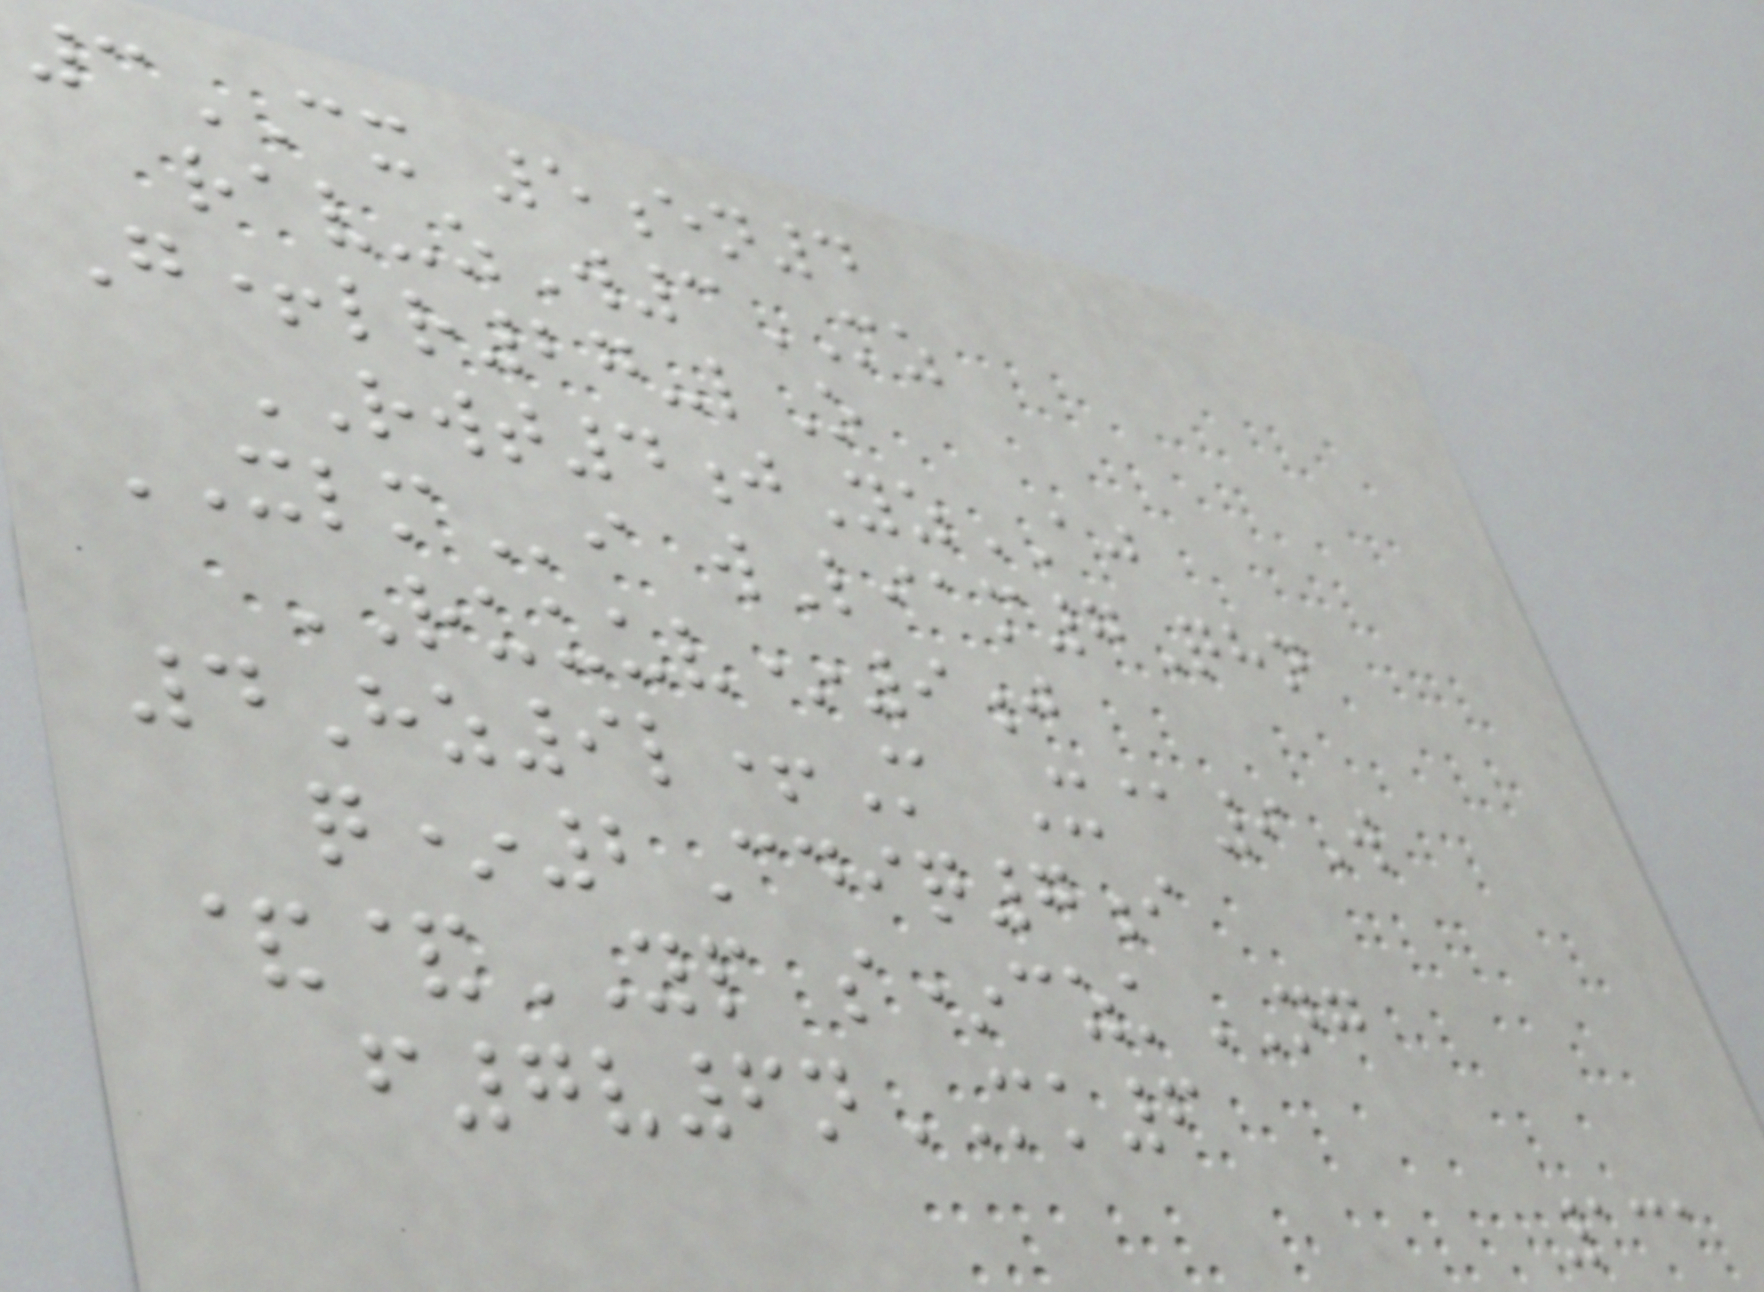3CX 5en4
rav-zW3MZ
G+lr27-lO
RWT4jYzAJ
XLMi wLiam7Qhn
RUUUV*9j
4Hz9l+M X@9W
q*2Cdiq7i
&&YP s*czkNG
f7v6nMK6
131
